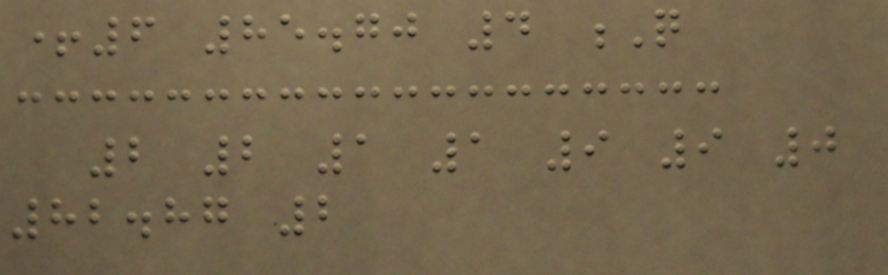+6 85.70 4 Q
2 2 1 1 9 9 0
82.87 2
